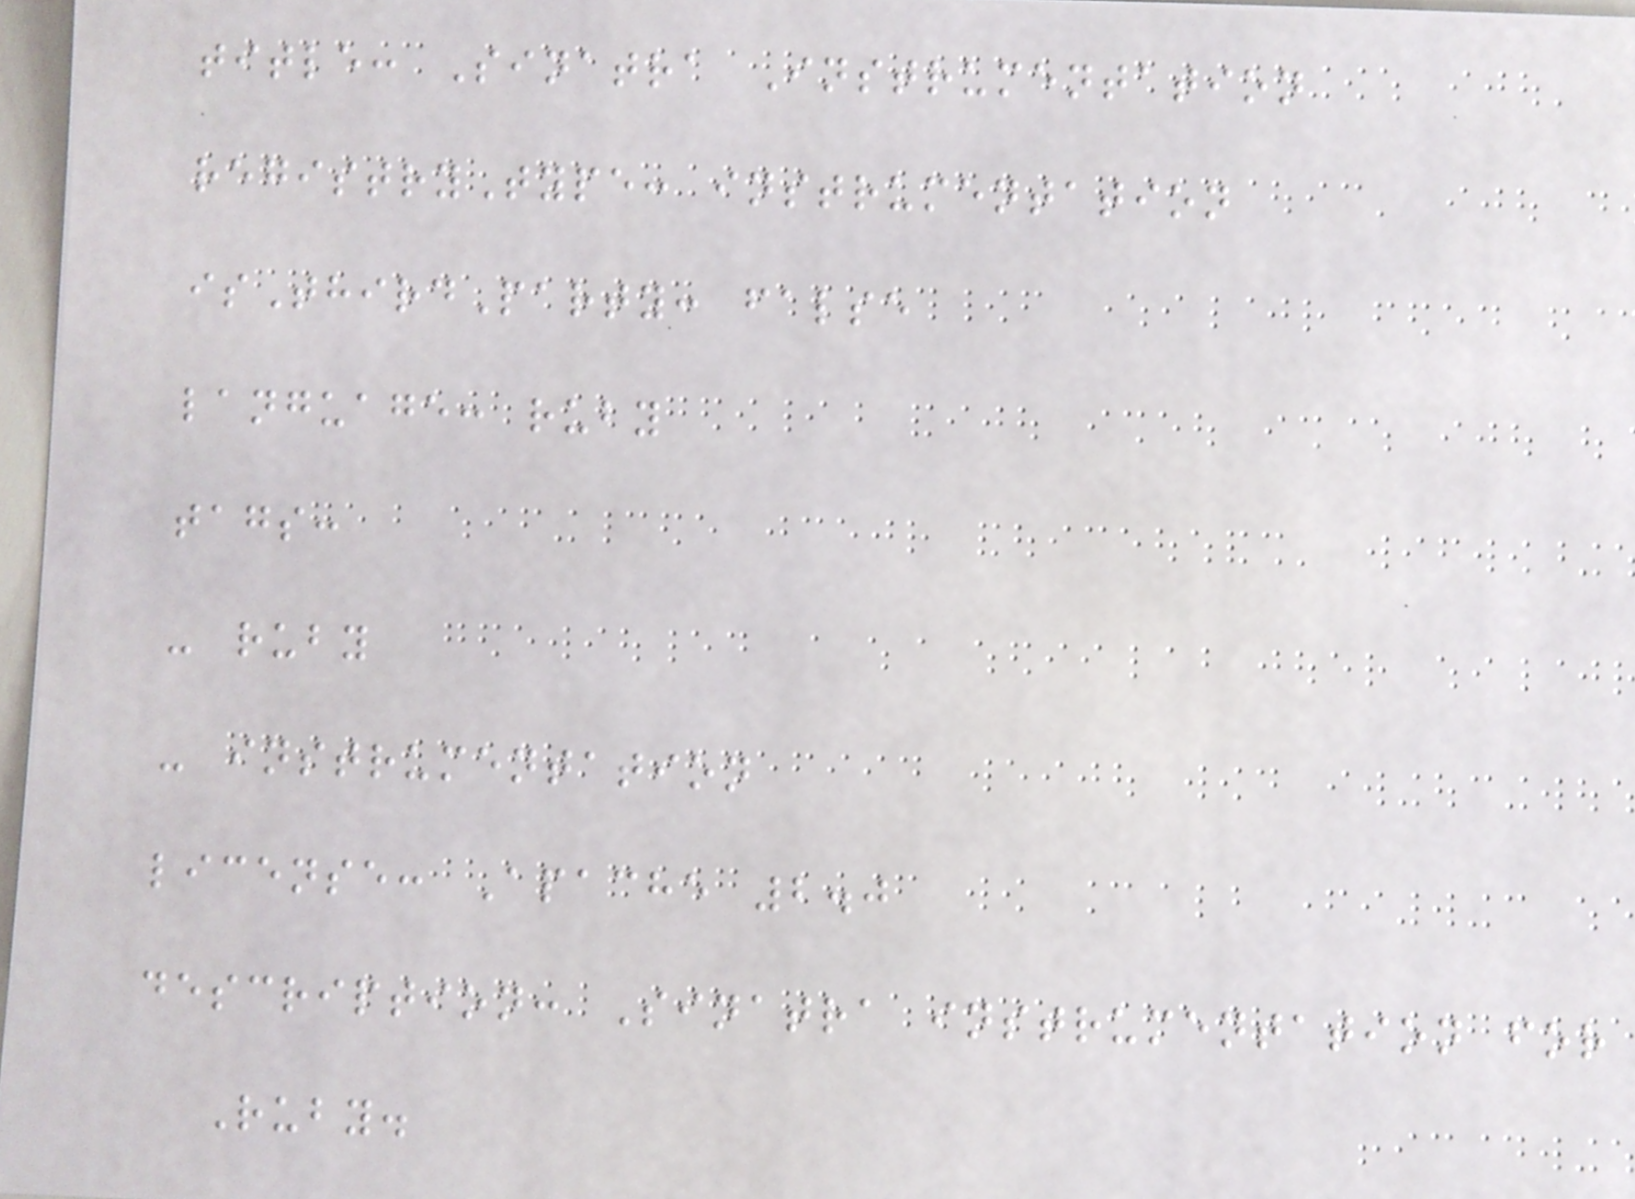title: Sinatra Instrumentation
registryType: instrumentation
isThirdParty: false
language: ruby
tags:
- ruby
- instrumentation
license: Apache 2.0
description: Sinatra instrumentation for
Ruby.
